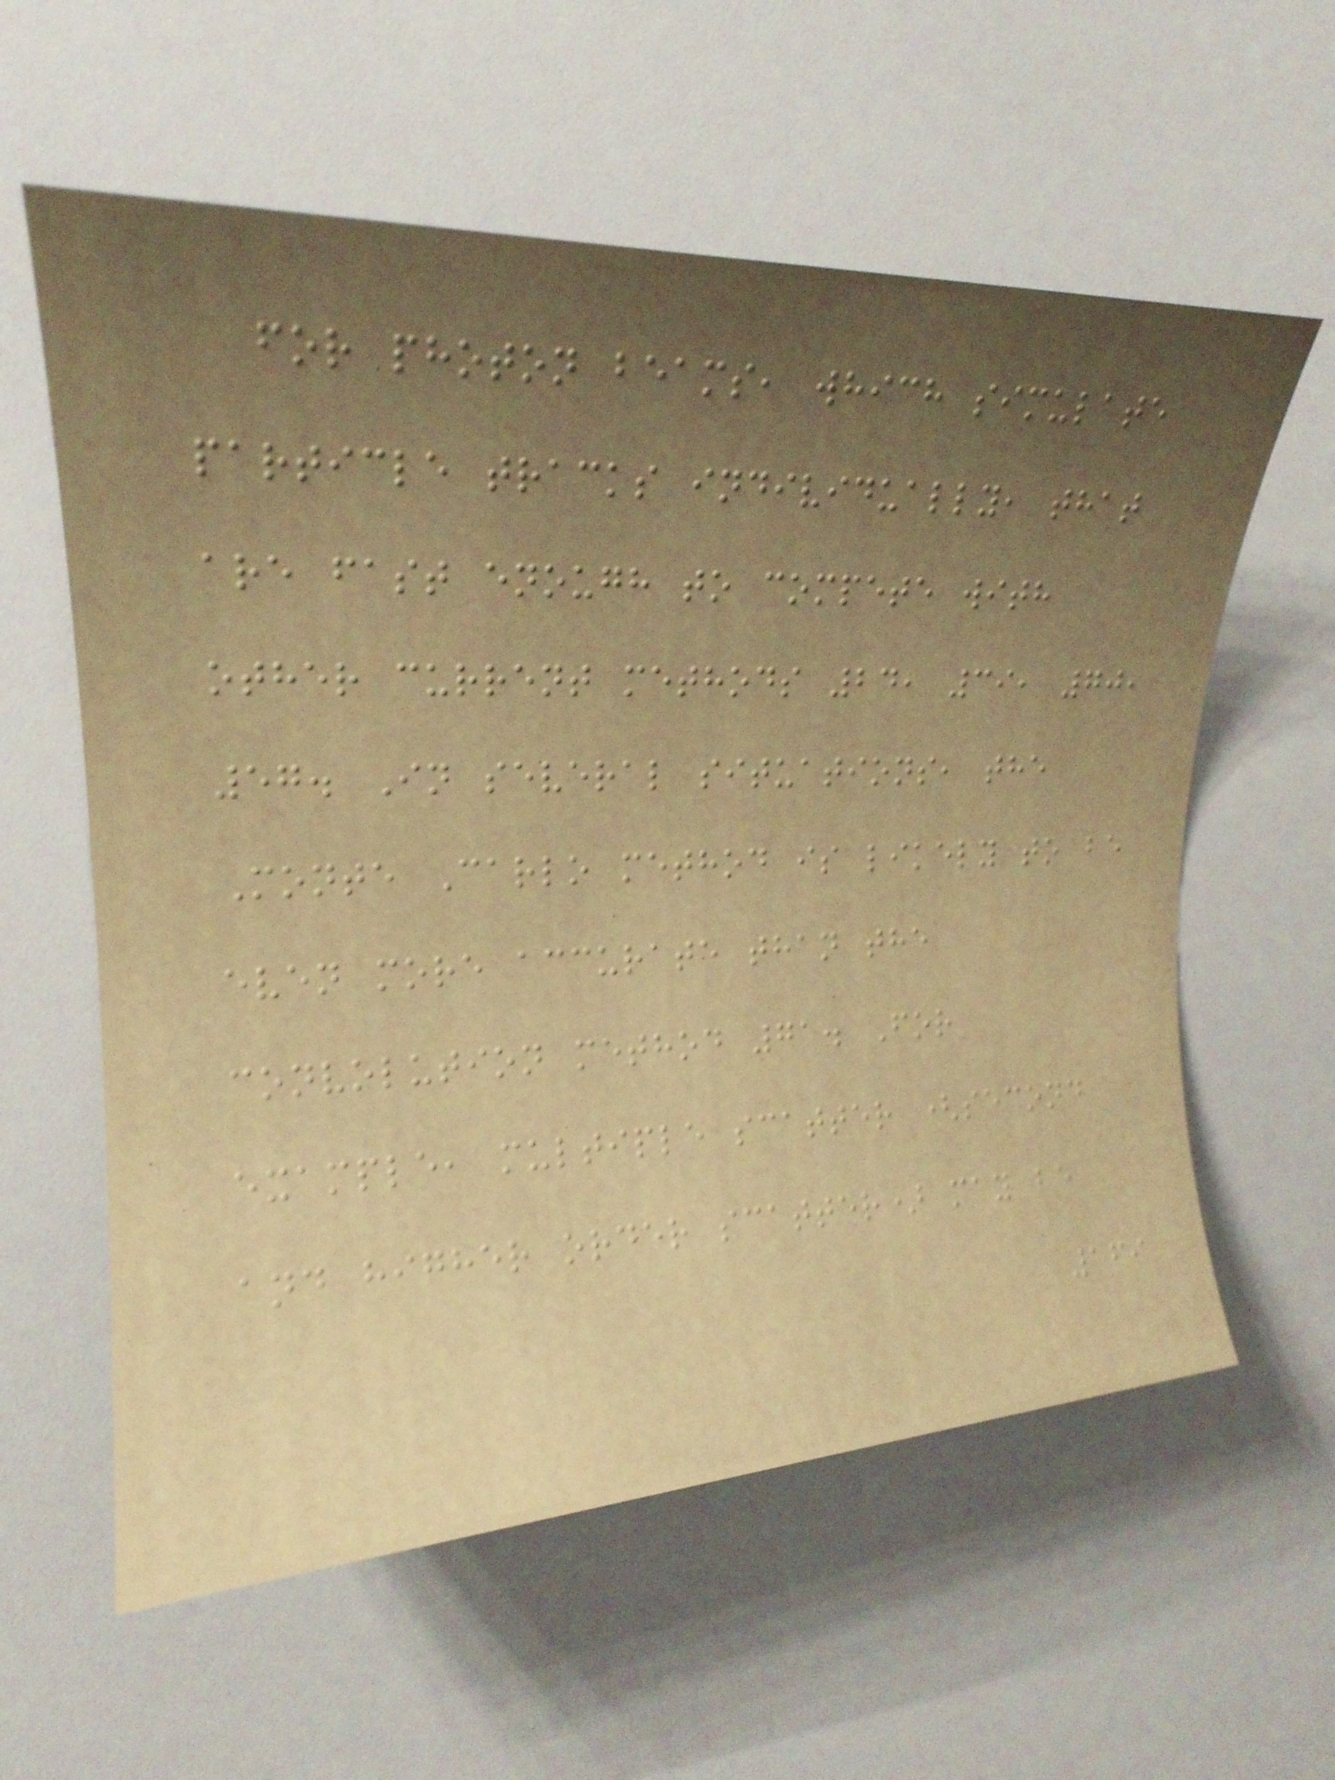for photon beams, which simulate
particle tracks individually, that
are fast enough to compete with
other current methods 24, 39, 70,
57. In several situations, the
Monte Carlo method is likely to be
even more accurate than the
convolution method 71. For
example, multiple scatter (second
and higher order scatter) may be
169
